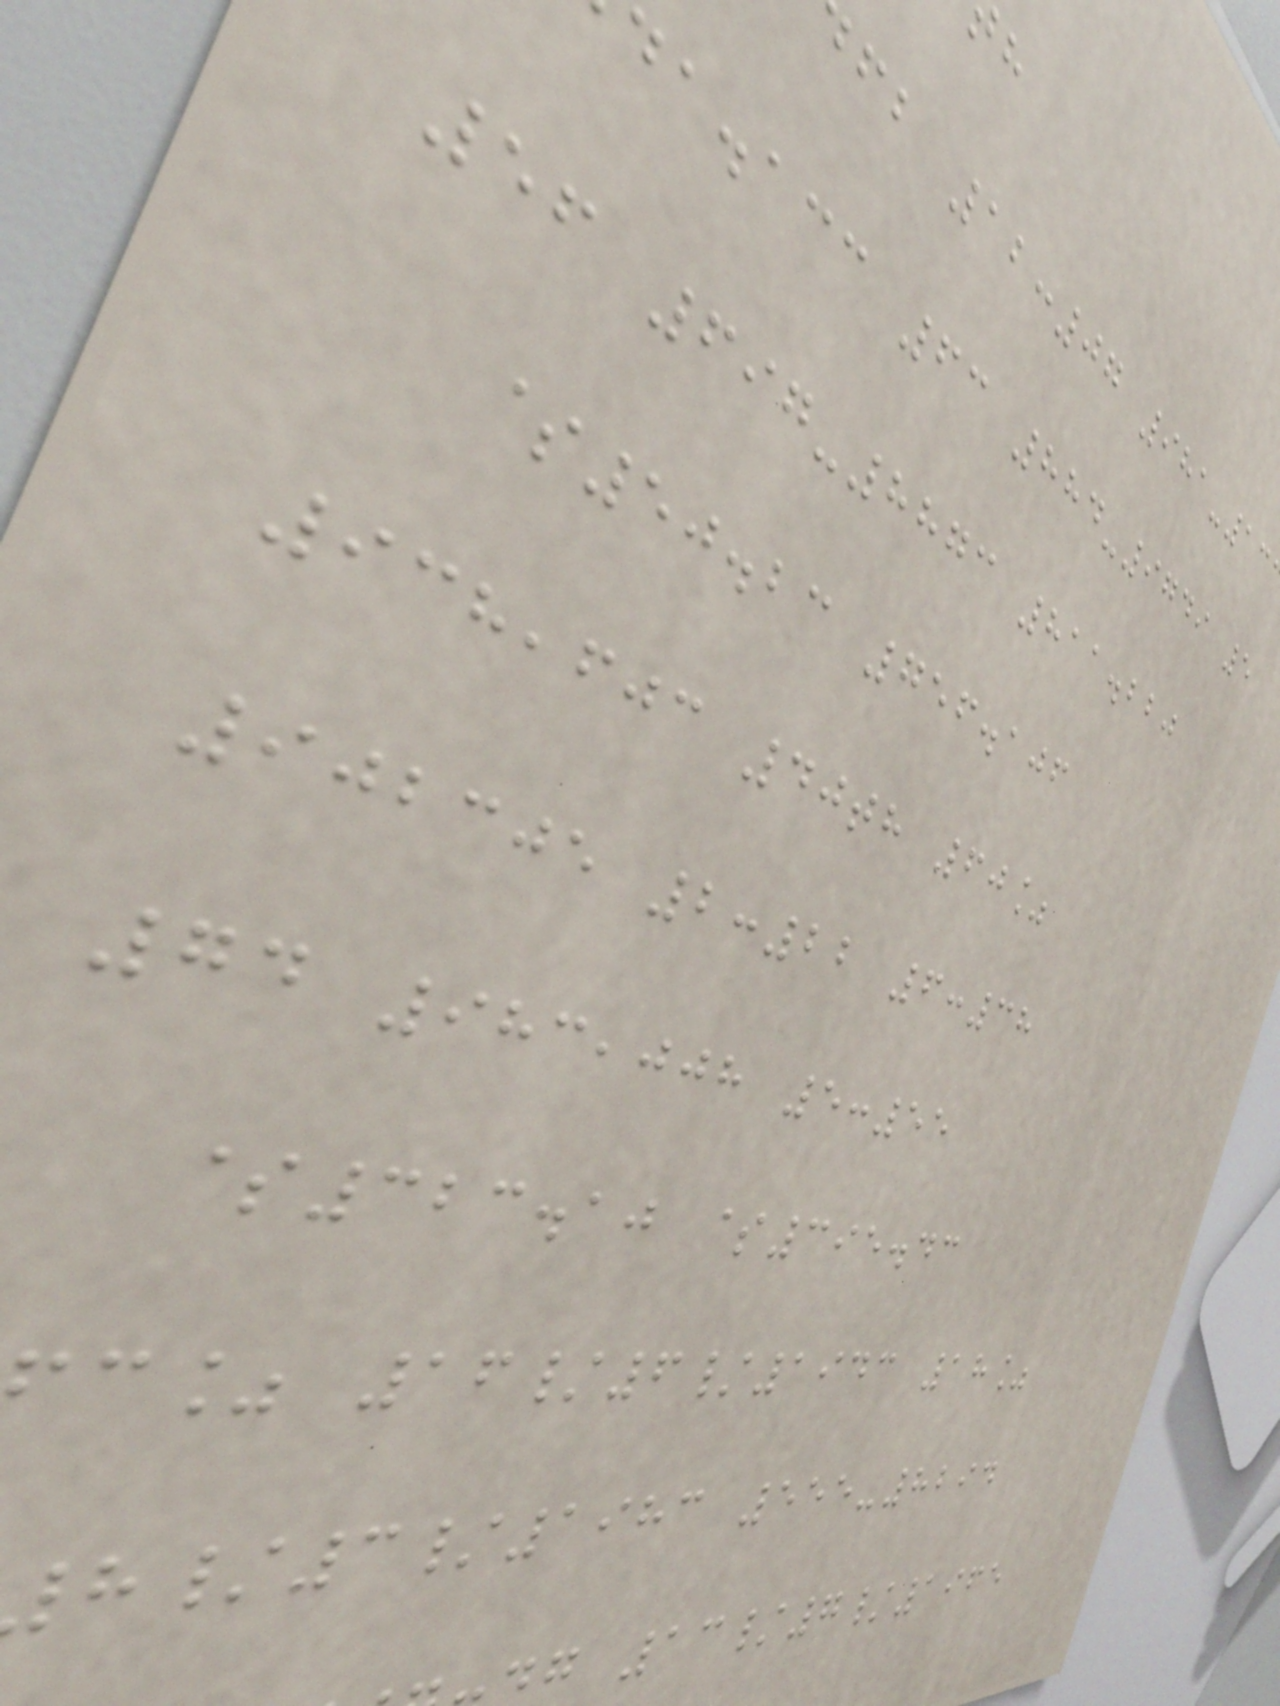fb 12:07 981-13
da.acc 63 884-9749 5
56 697-8873 811.220
$50.23 756.106
938,603 40th 60%
902305 2:22 6:38
74 983,008 5:55
$323.10 $395.43
c% 16/6/1943 18%
/3/1983 555-8294
g 13/7/1965
